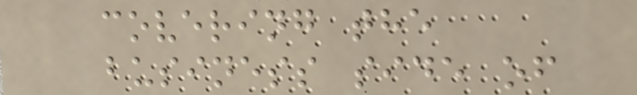covering the
business side of
